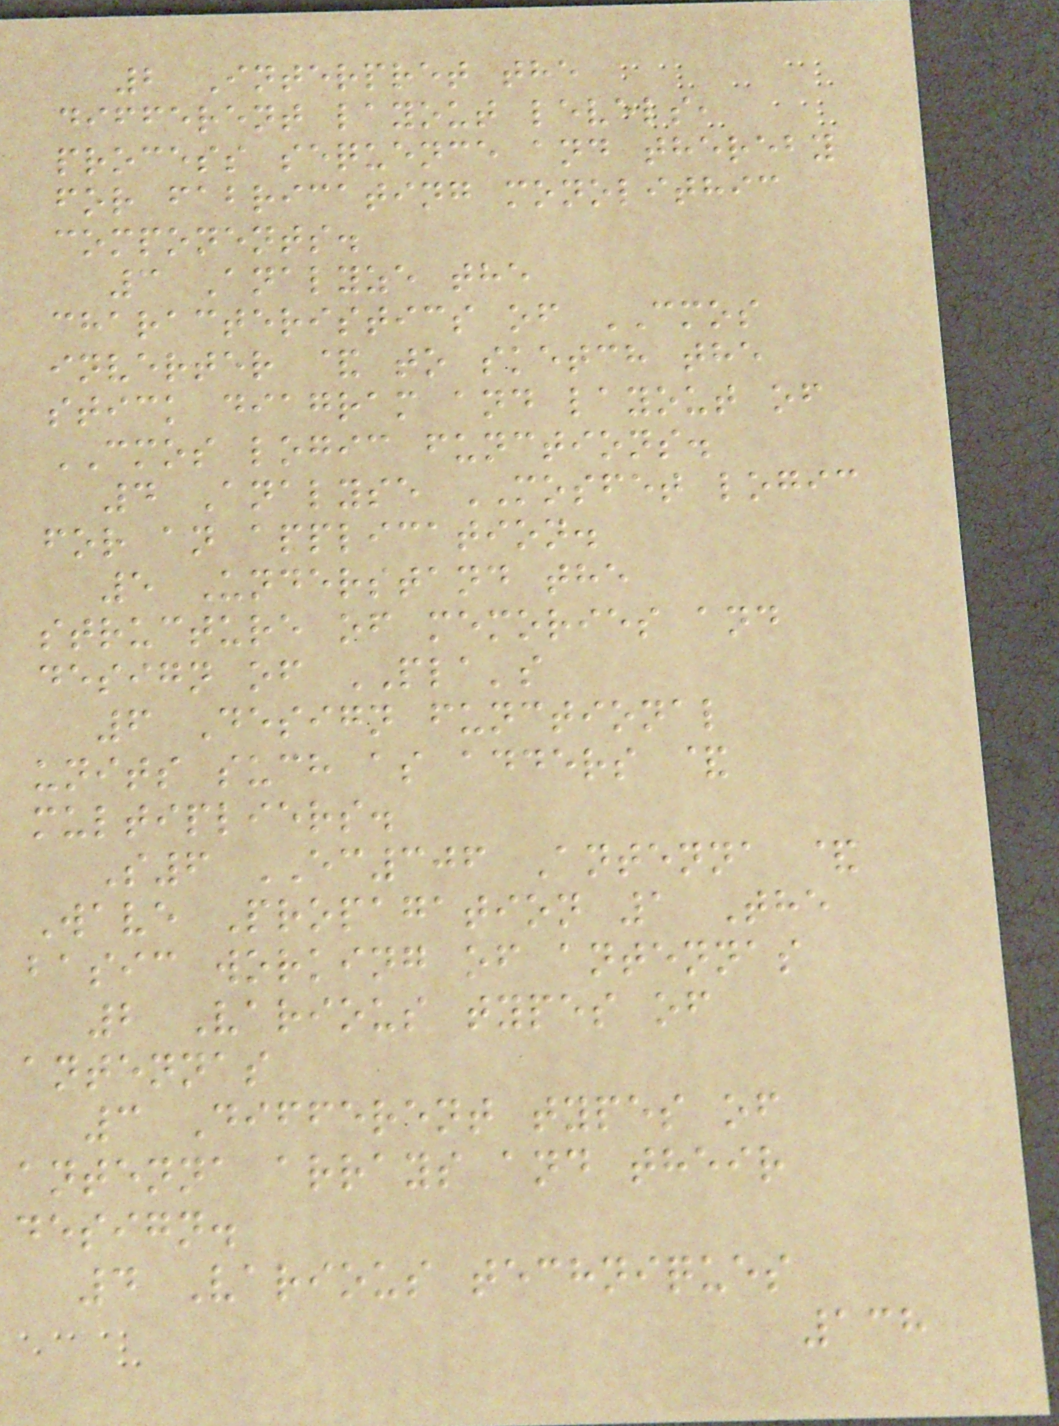2 Interpret the
different layout levels,
process sequence and thereby
for fabricating monolithic
components.
3 Analyze the
characteristics of CMOS
inverter & to sketch the
stick diagram and layout of
CMOS logic functions.
4 Analyse MOSFET logic
for an application.
5 Understand the
structure of memories and
design of PLA's
6 Design functional
units such as adders &
multipliers.
S6 EC306 Antenna &
Wave Propagation 1 The
basic working of antennas
2 Various types of
antennas
3 Different types of
antenna arrays and their
design.
4 Various techniques
138
